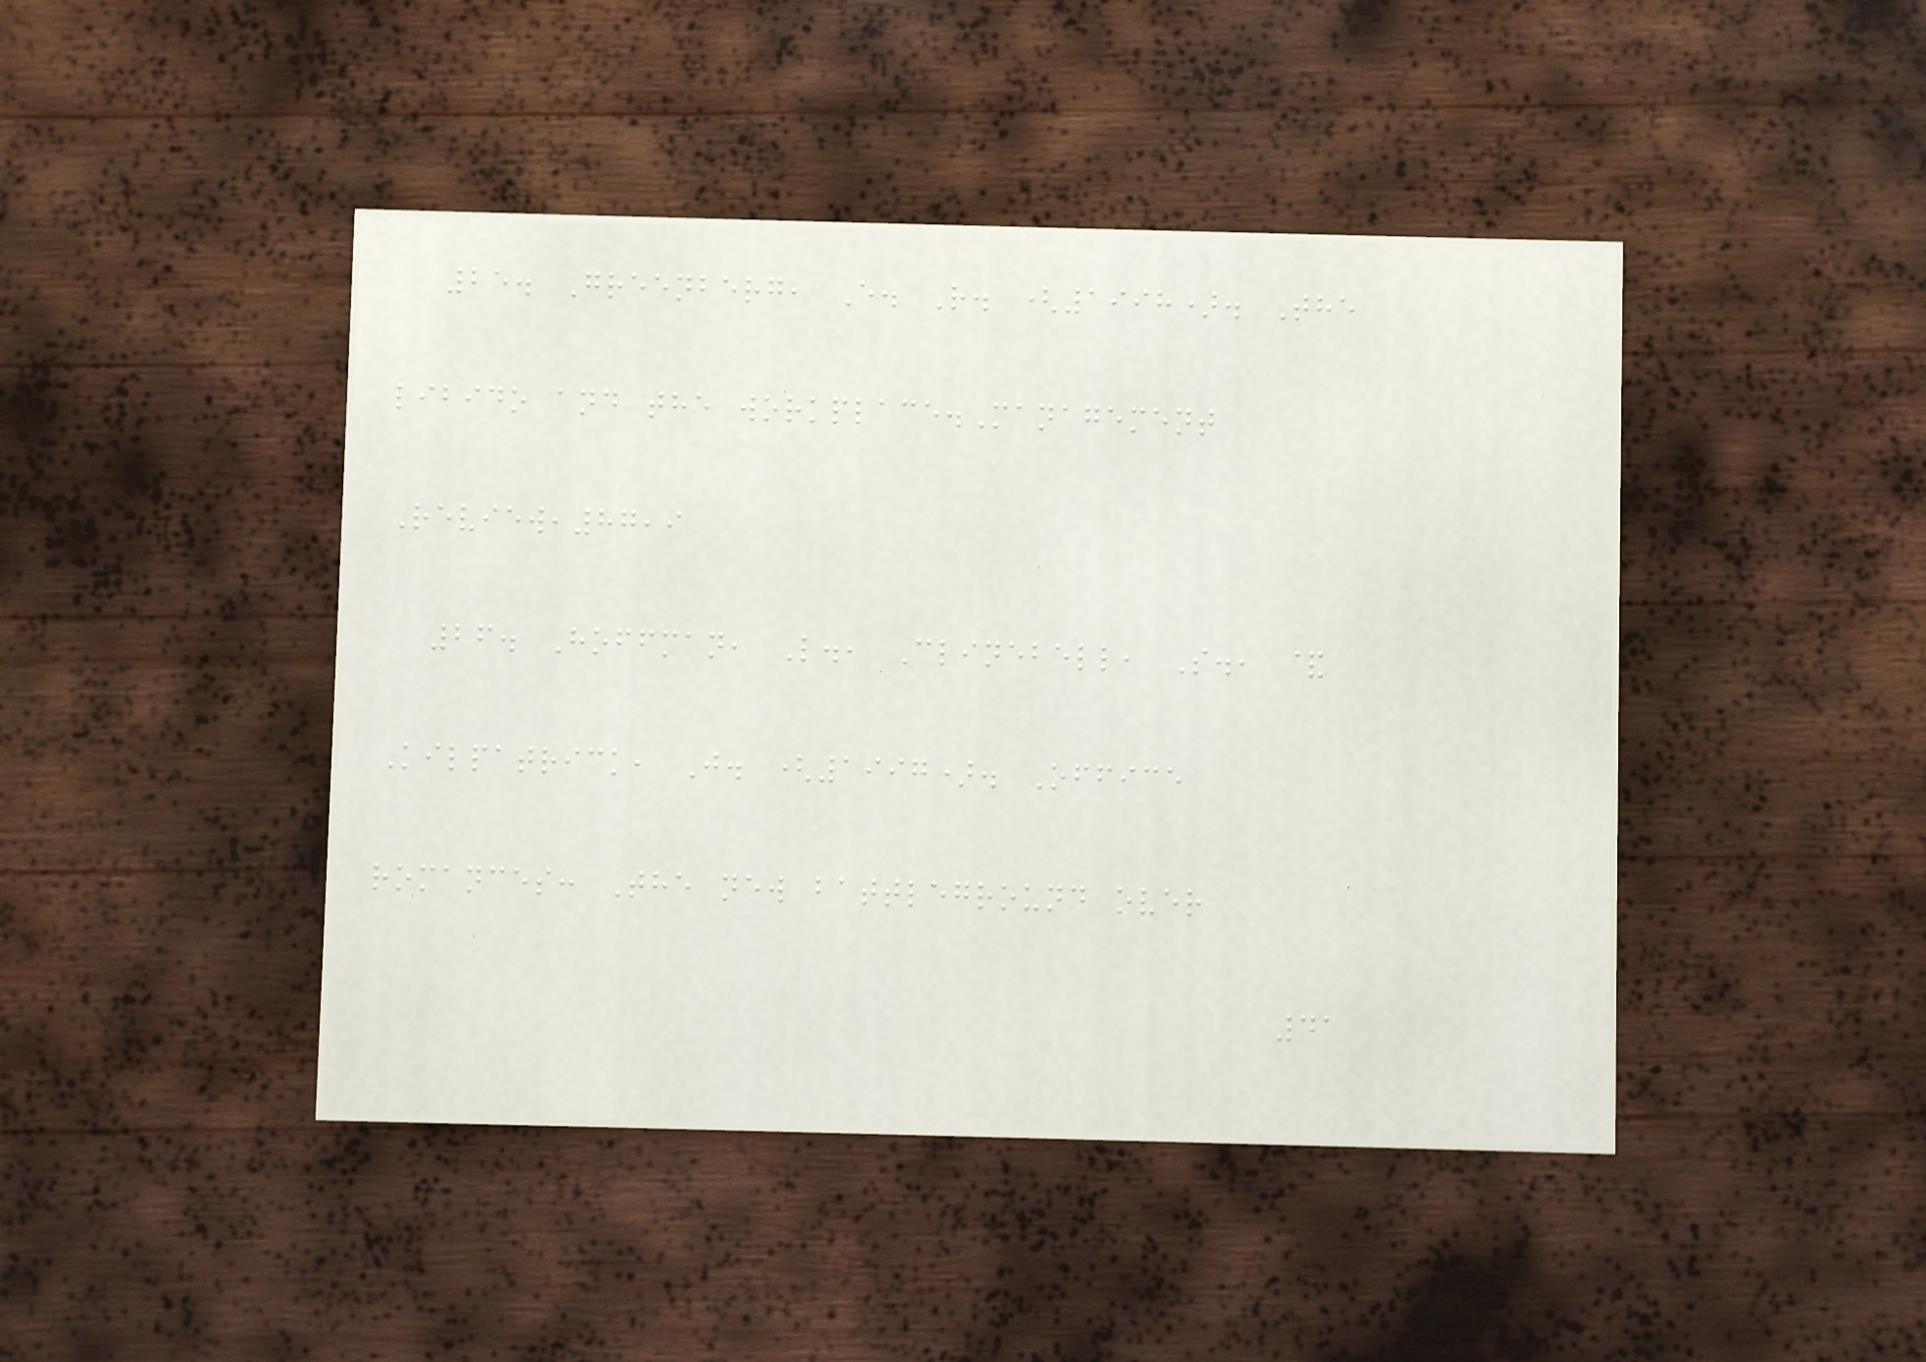25. Greenberg, E. R. (1998). The
libido and the workplace.Management
Review,87,9
26. Hoffman, L., Clinebell, S., &
Kilpatrick, J. (1997). Office
romances: The new battleground over
41
